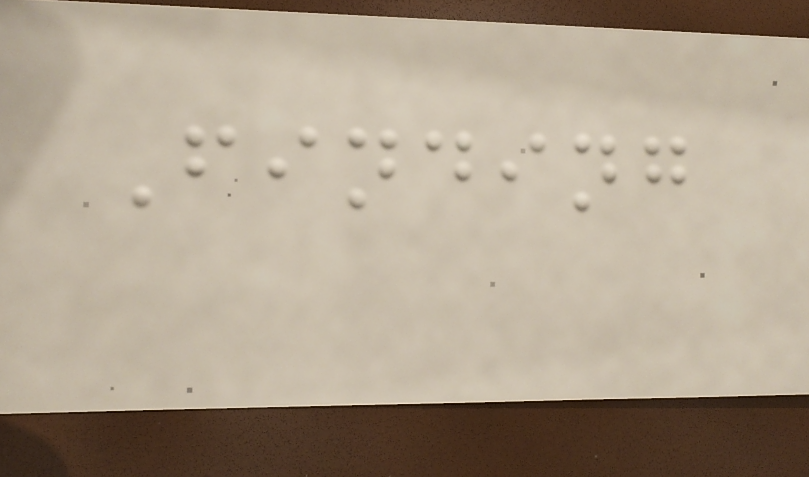Finding
